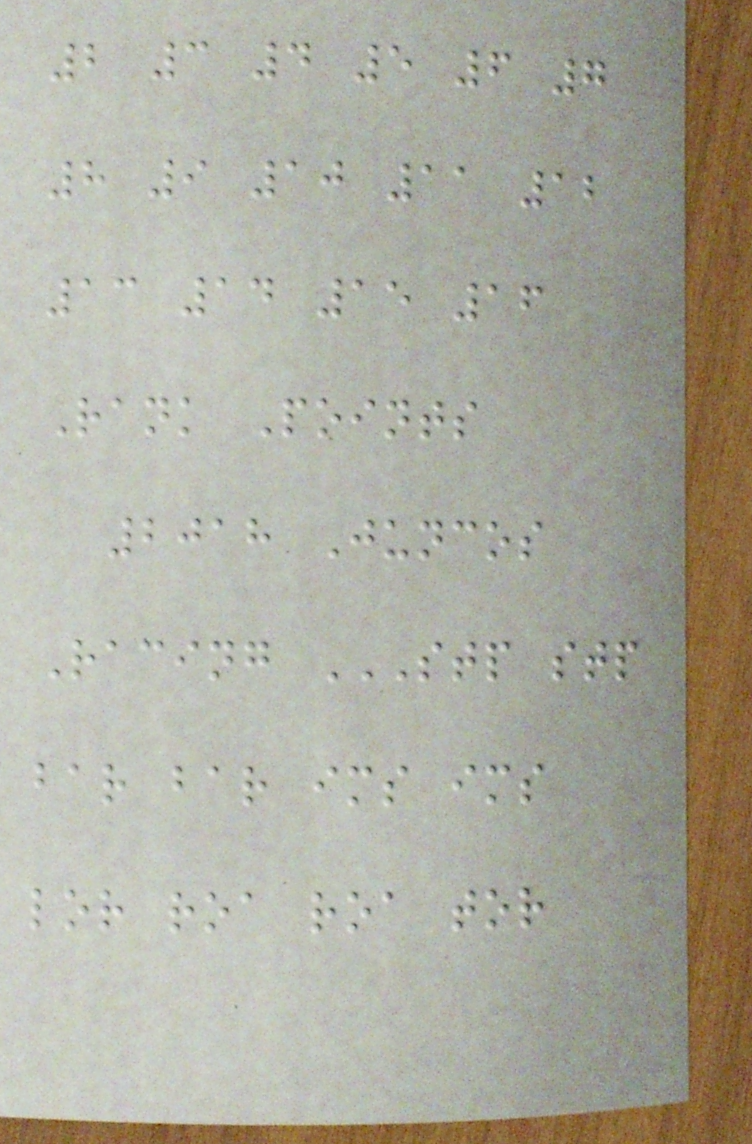2 3 4 5 6 7
8 9 10 11 12
13 14 15 16
Rank Points
2018 Juncos
Racing STP STP
BAR BAR IMS IMS
LOR ROA ROA TOR
